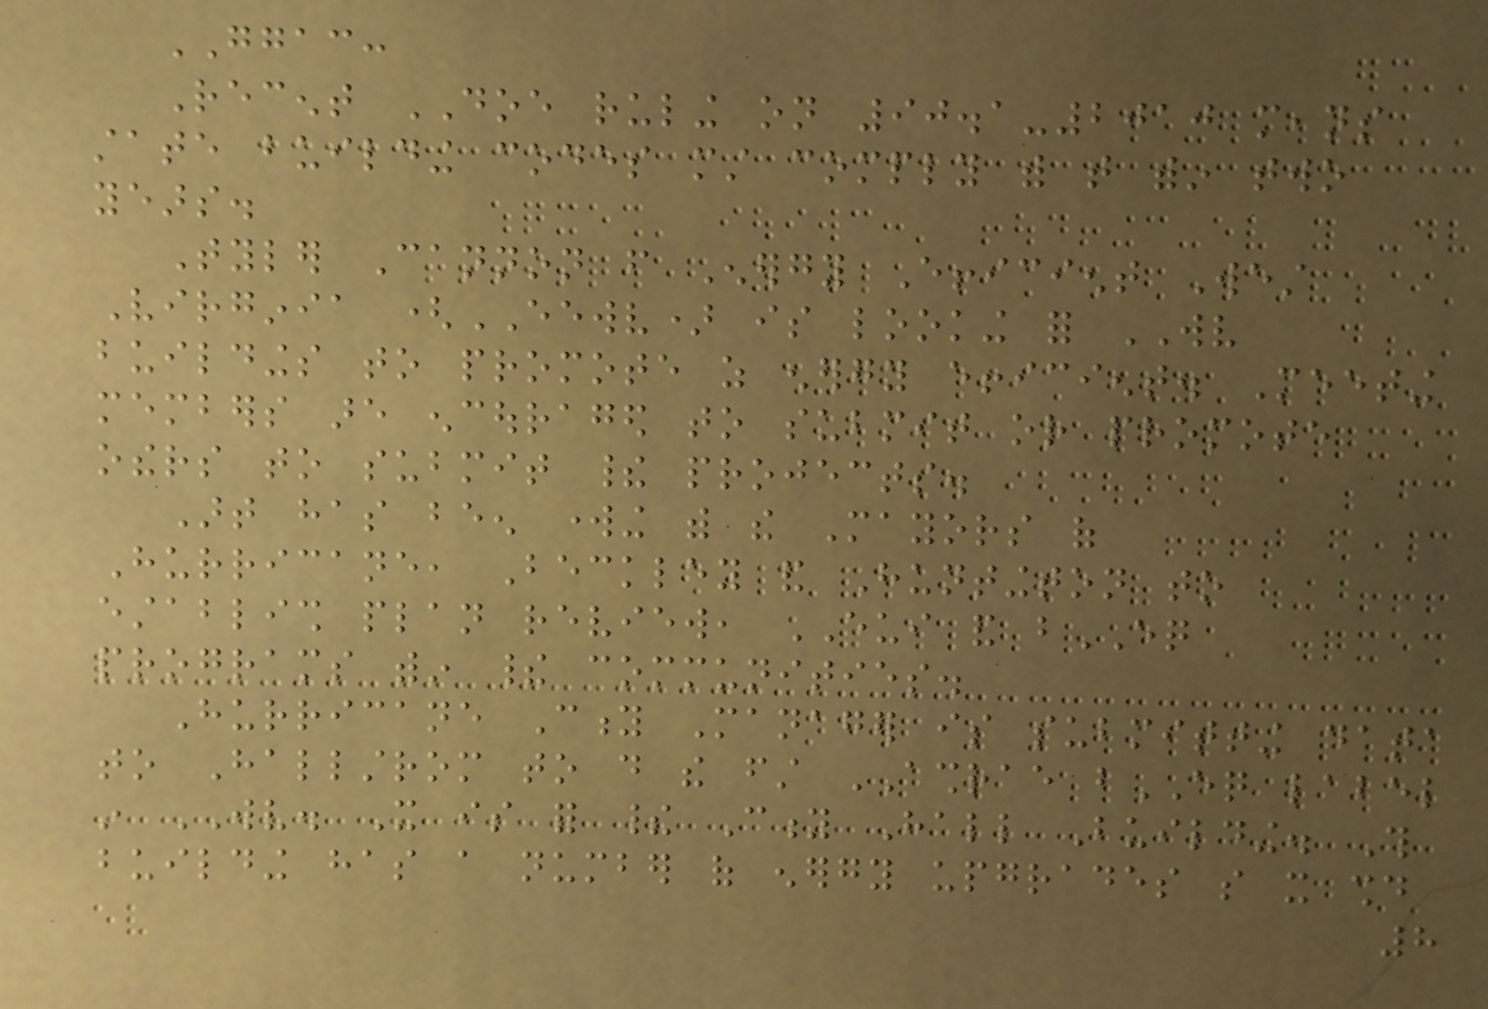GGAC:
Recent DOE ruling on 90.1-2010 means
state building codes must comply with that within two
years.
Tyler Cannon from Energy Efficient West
Virginia (EEWV) is looking for WV
buildings to promote as energy efficient. Meeting
members are encouraged to submit or promote
others to submit their projects.
Art has been working with the Mayors of
Hurricane, Beckley and Huntington to
establish plan review, EUI and bEQ
programs within their communities.
Hurricane City Manager is submitting data
to Hallstrom to do the first ASHRAE bEQ label
in WV. It is for their City Hall Building. This
building has a number of energy upgrades so it should
8
